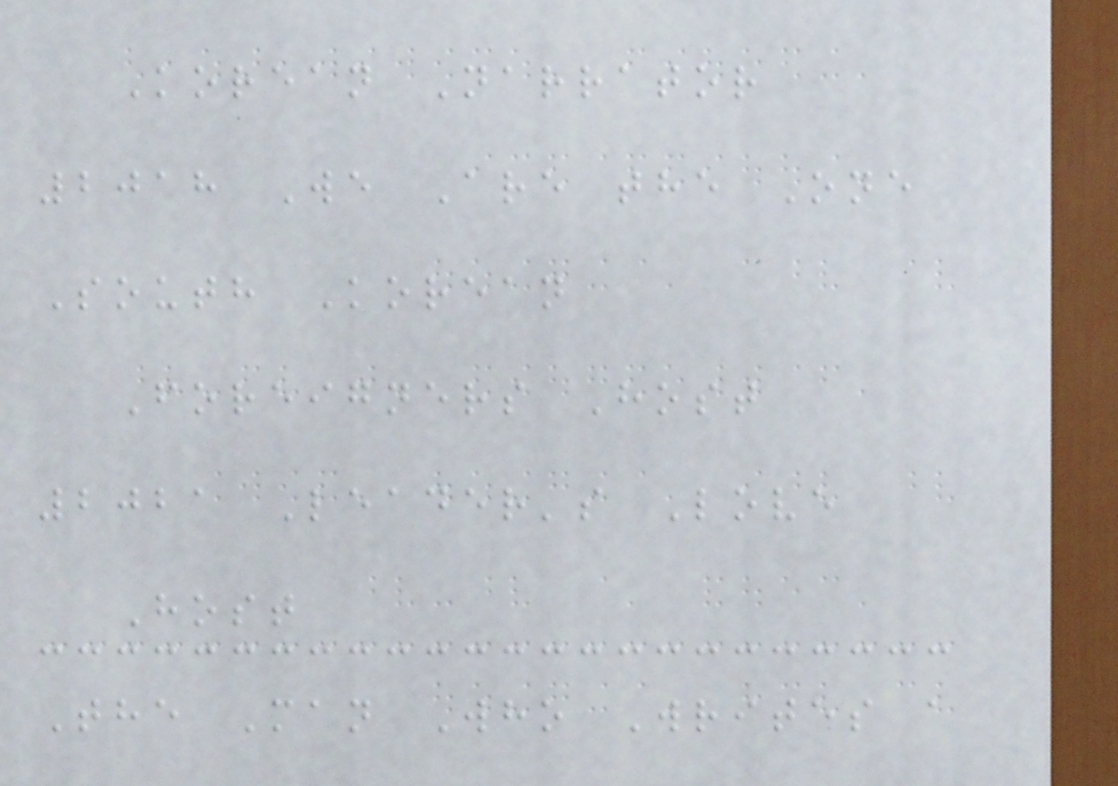Korean Narrator
2018 We Are the One
South Korean
Foreigners Host
2021 Leader's Love
Host
The Man Who Writes a
